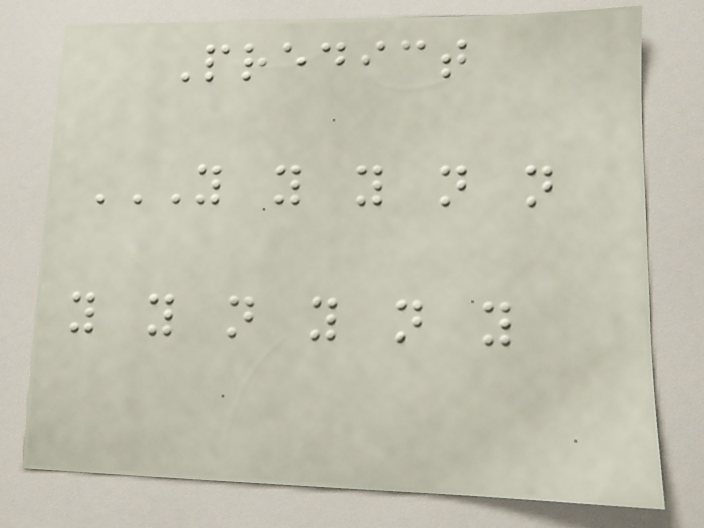Predict
Y Y Y N N
Y Y N Y N Y
